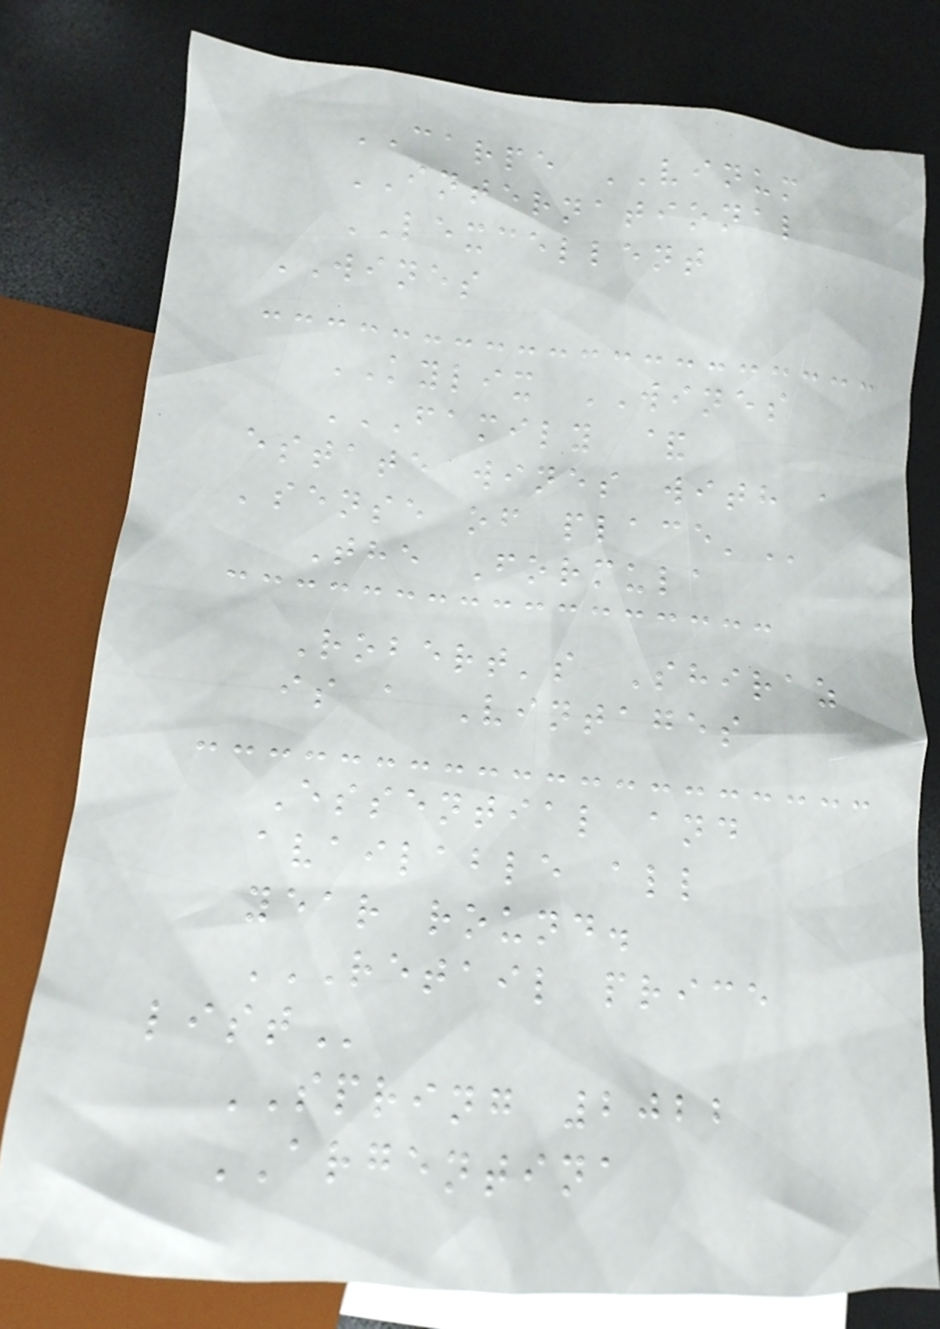CARPE VINUM
INTERNATIONAL
LEXCELLENT
WINES
KYLIX WINES
FAMILY &
ESTATE WINES WITH A
'SENSE OF PLACE'
The Formula
Robert's Shiraz
is a Vintages
Essential and
available all
year round.
RETAIL PRICE
LIST
SPRING 2022
ARGENTINA
